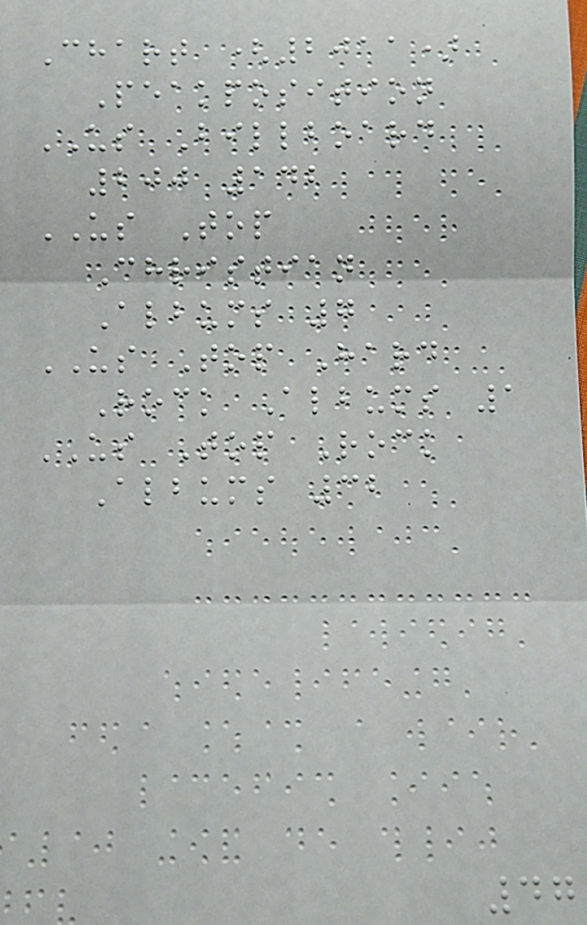Chart (2011)
Peakposition
US Billboard
200 142
US Top
Christian
Albums 7
US Top Hard
Rock Albums 1
US Top Rock
Albums 32
47
